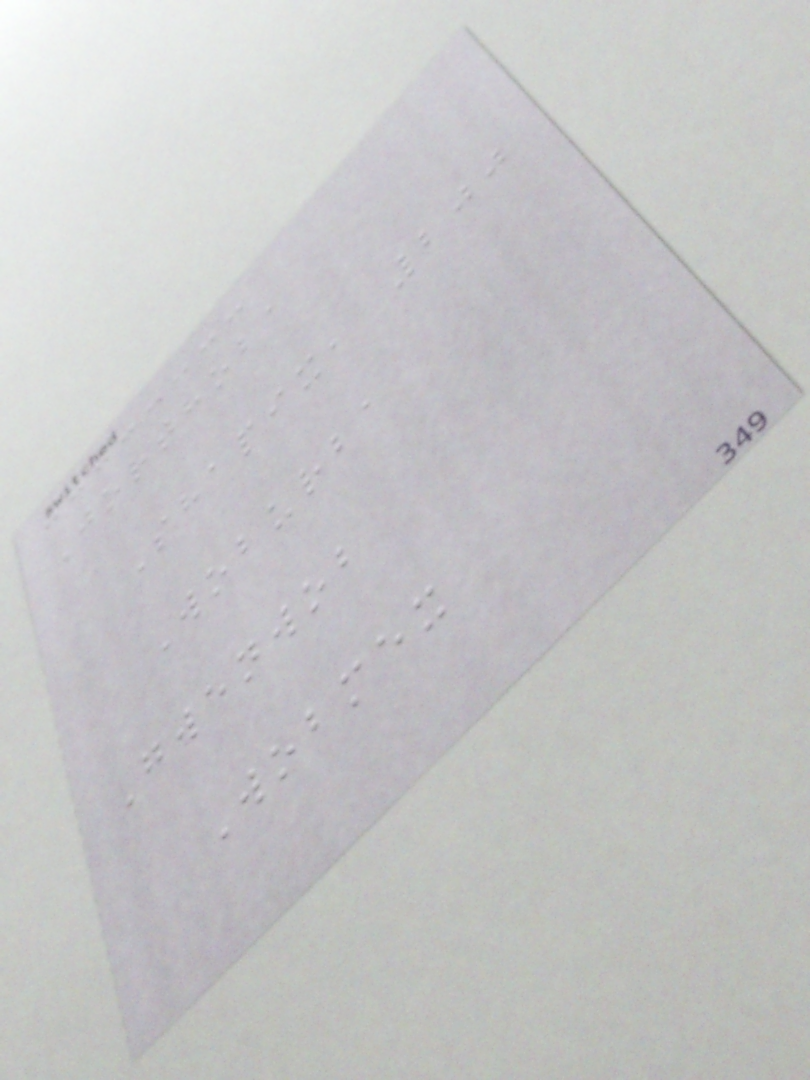Jorthoba
Shapix, 200
Woburba
Gwenwob
Wobmex
